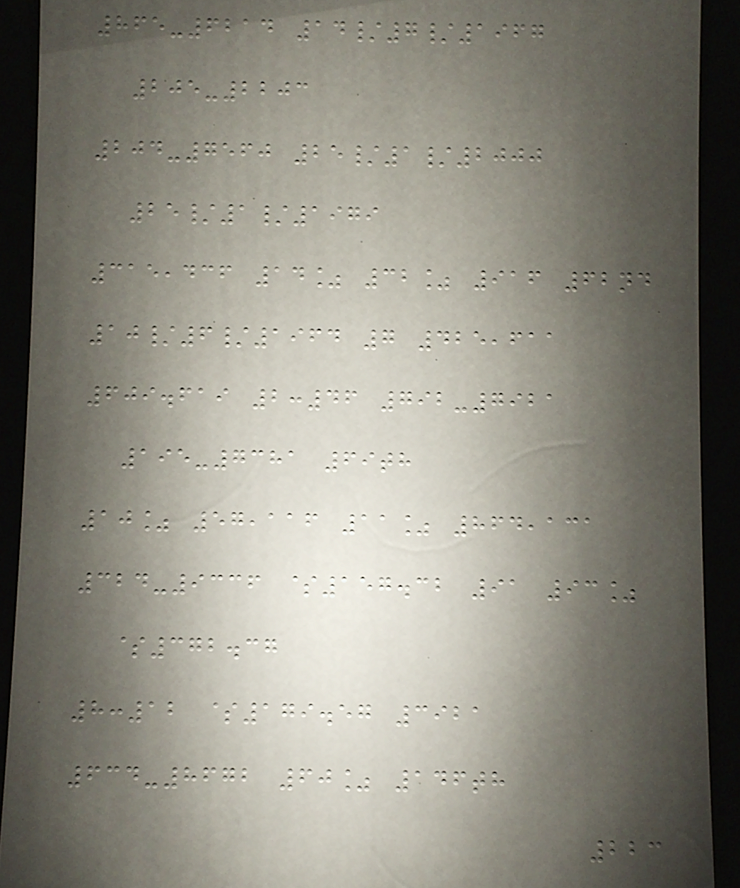865-6214 14/7/1967
205-2203
204-7560 25/1/2000
25/1/1979
315,436 14% 32% 916 62nd
10/6/1964 7 425,611
609.619 2:46 792-7921
195-7381 69th
10% 57,116 11% 864,131
324-9336 $157.32 91 93%
$372.37
8:12 $179.57 3921
634-8672 60% 146th
223
